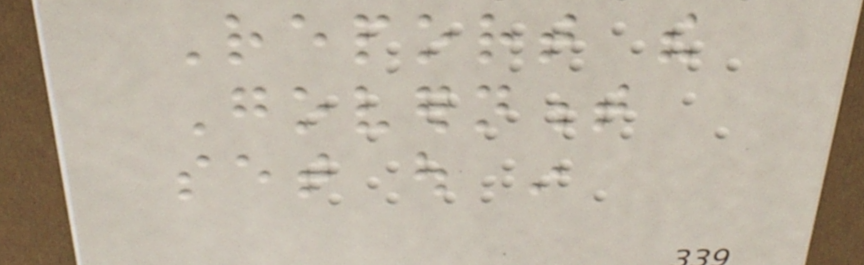Report the
Government
set out in
